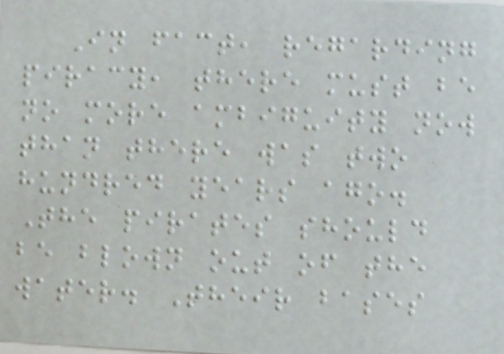In fact, regarding
piracy, there must be
no more ambiguity now
than there was two
hundred years ago.
The pirates should
be blown out of the
water. Their bases
